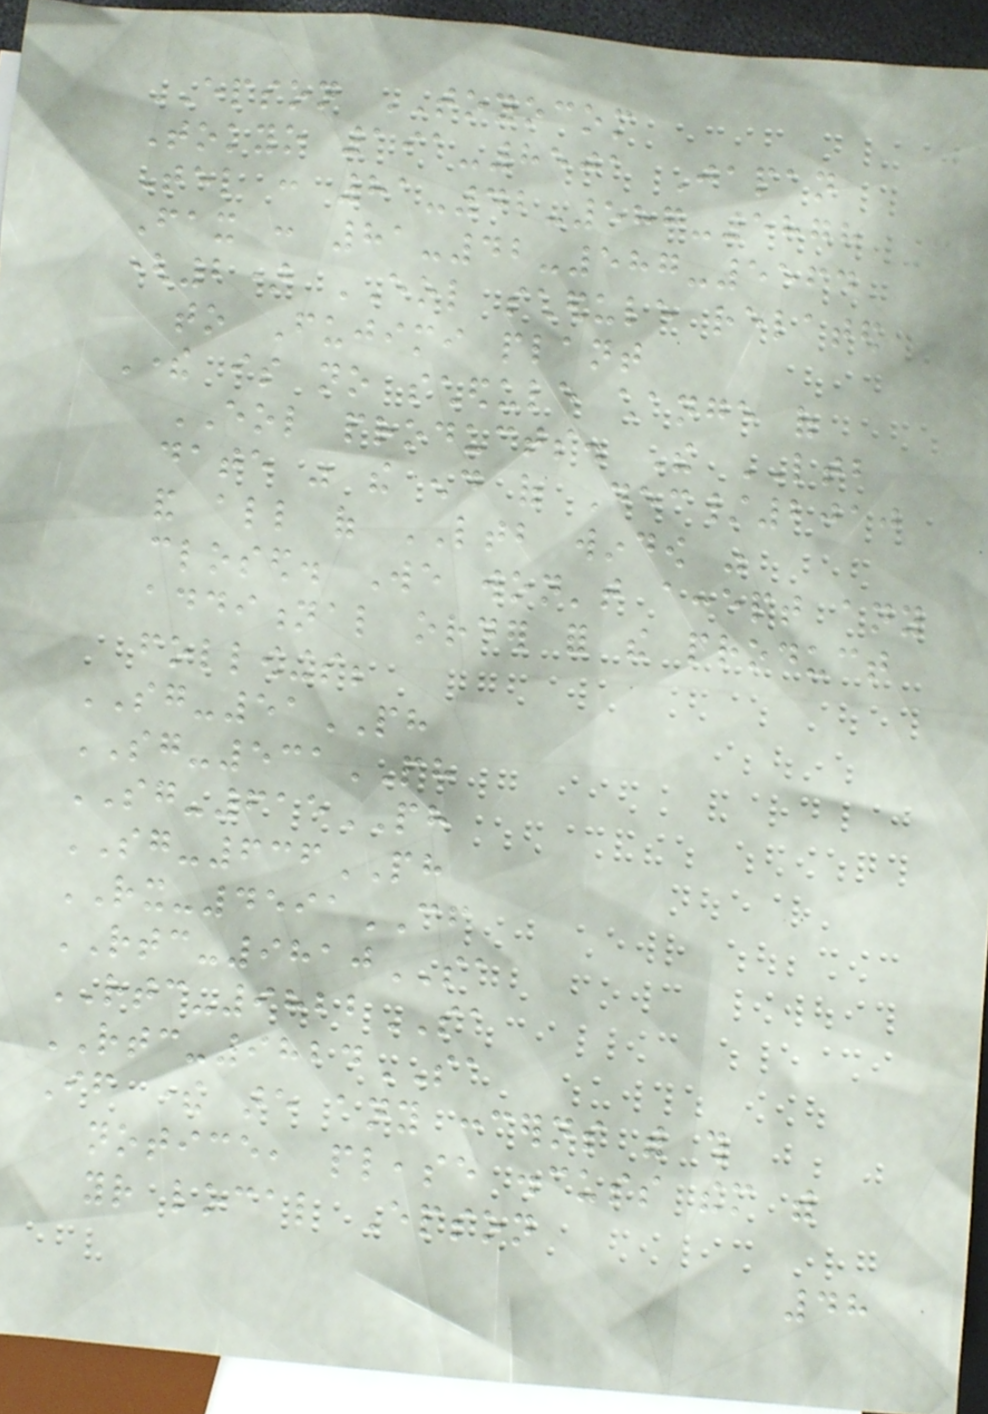EPSON TOYOCOM
Tokyo 191-8501 Japan
Tel : 81-42-587-5878
Fax : 81-42-587-5564
(2) EOL schedule related
to Fujimi plant
There is no schedule change of
EOL products. The LTB
date was the end of Dec/2010
and all of LTB window was
closed. We won't accept any
additional order for the product
followings;
SG-51PH
SG-531PH
SG-615PH
SG-636PH
RX-4591CF
RTC-9810SA
RTC-9822SA
RTC-9824SA
If there are any concerns with this
notice, please discuss them with
your local Epson
48
